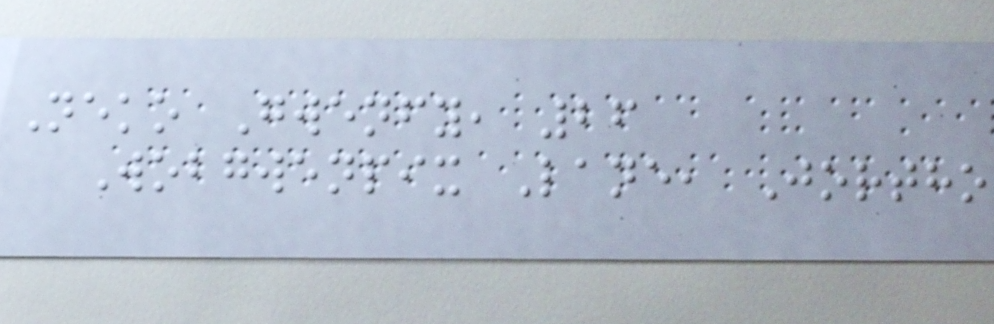Neko Gwenfy, 26
Wobgwenpix Lane, Jortho
